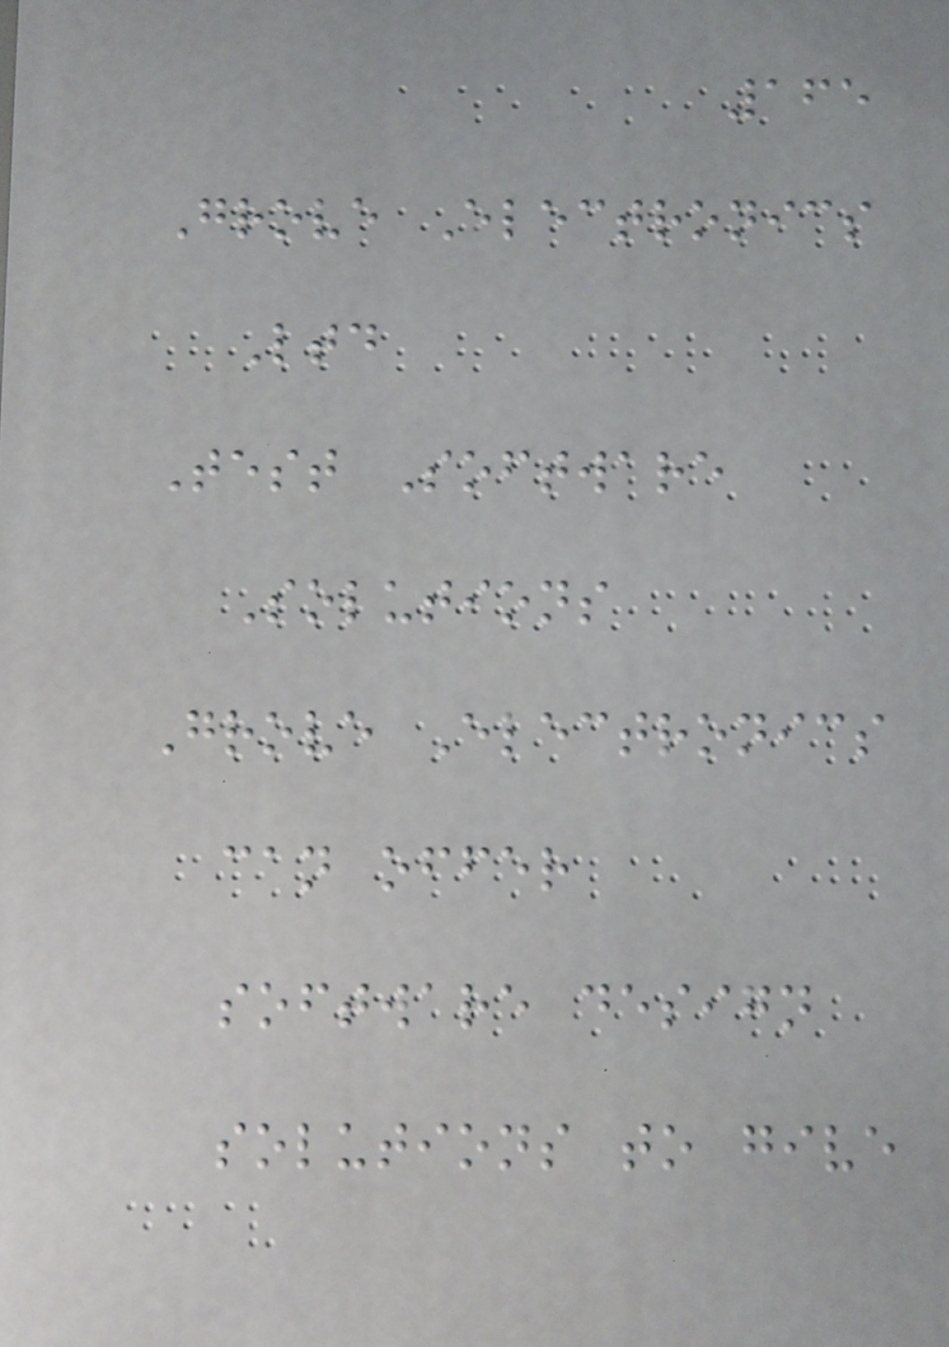165
Grove Electronics
Ltd
Test Software
Solutions
Grove Electronics
can offer
software design
solutions to give
